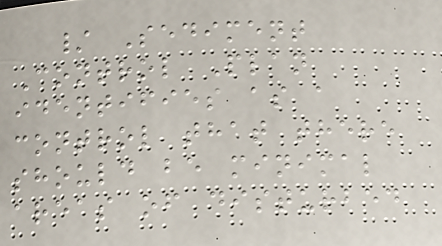/ Sediment
Control Plan
identifies as a
control that there
should be minimal
areas of disturbed
